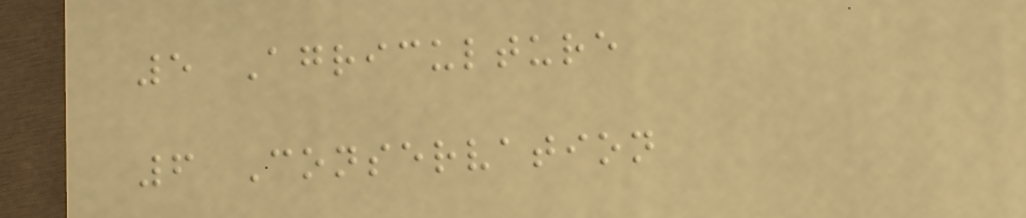5 Agriculture
6 Conservation
